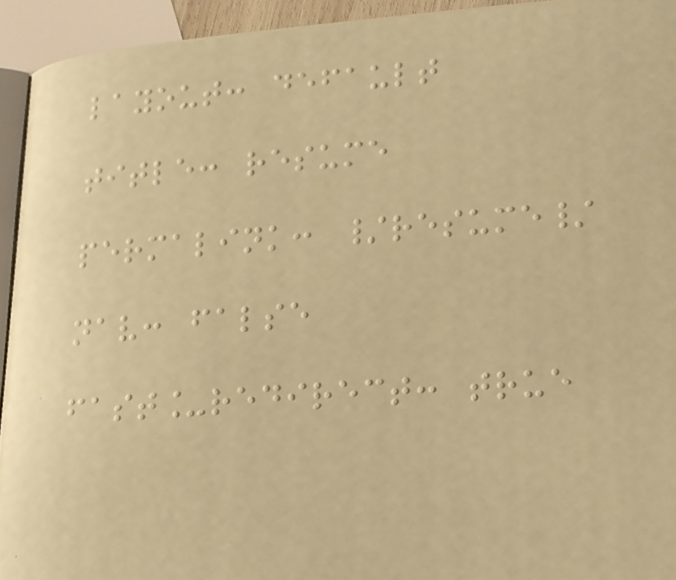layout: default
title: resume
permalink: /resume/
nav: false
fast_redirect: true
